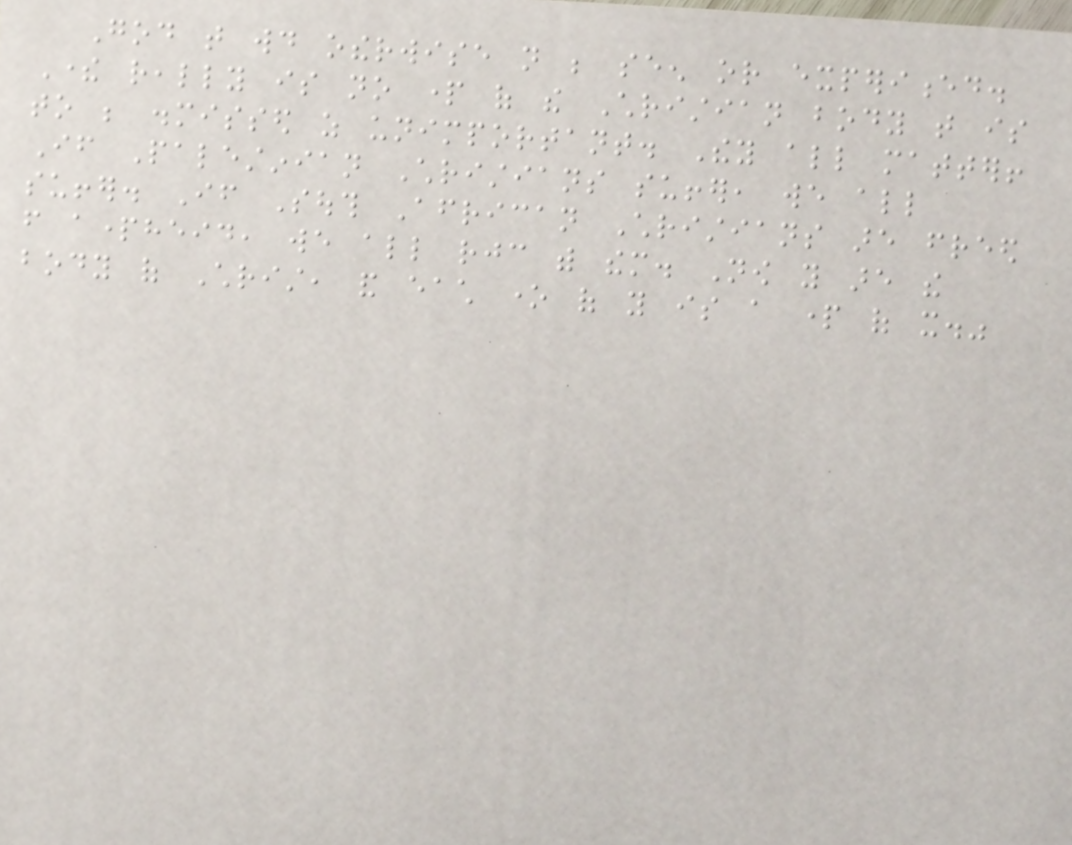God that would otherwise not be seen or experienced.
There really is no part of the Christian body that is
to be dismissed as unimportant. They all matter!
If Palestinian Christians suffer, we all
suffer. If South African Christians are freed
from apartheid, we all rejoice with them. Now you are the
body of Christ, and each one of you is a part of it."
